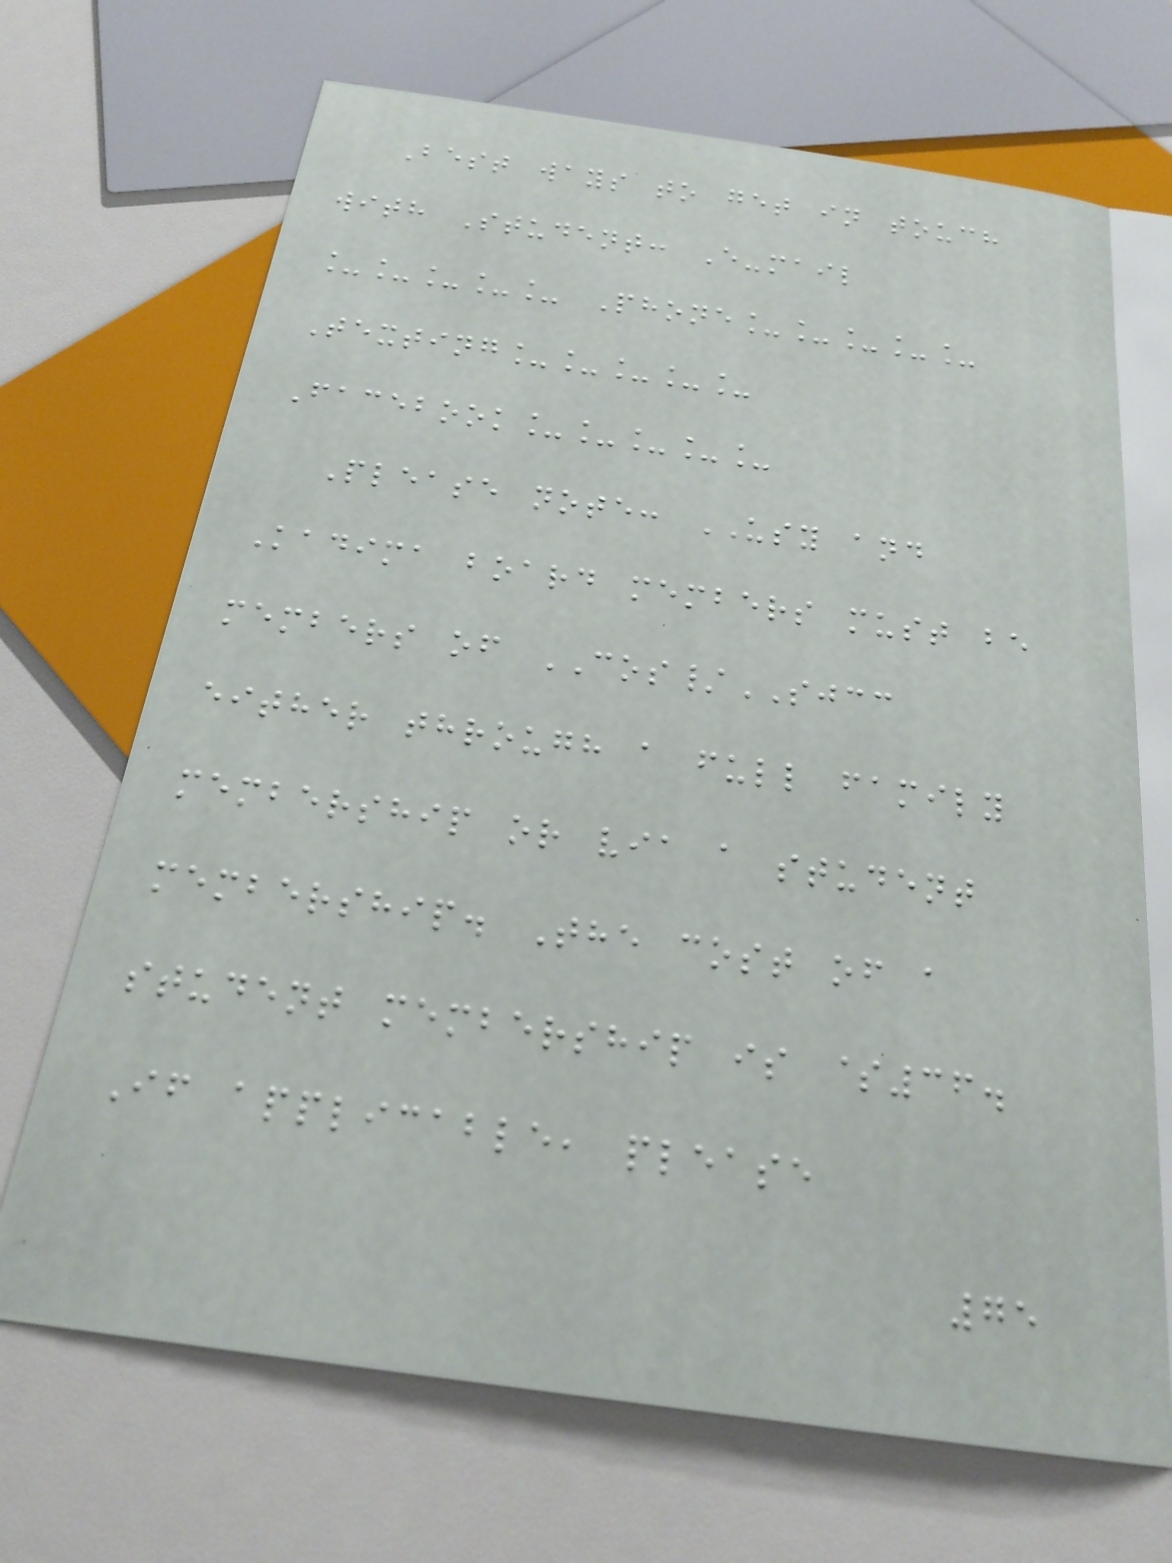Best ways to get in touch
with Student: E-mail
_____ Phone_____
Texting_____
Facebook_____
Please note: USY and
Kadima board members must be
members of COS/SJCC
either through a full family
membership or via a student
membership. The cost of a
student membership is $36.
If applicable, please
75
